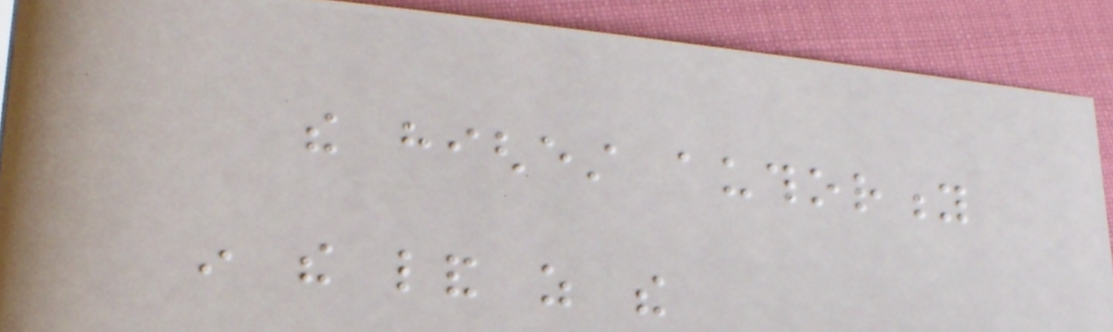the highest authority
in the land as the
